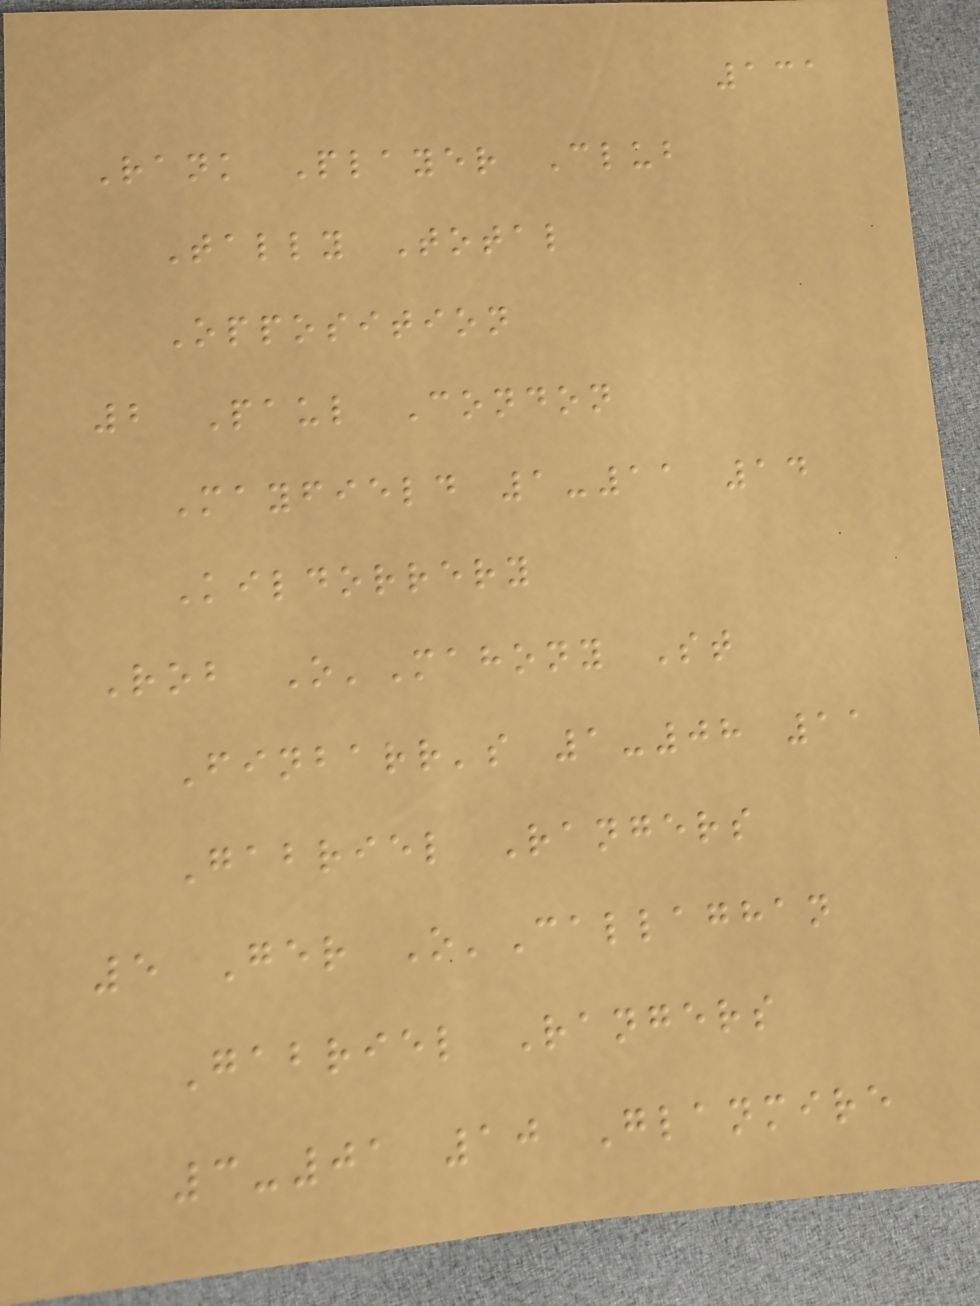131
Rank Player Club
Tally Total
Opposition
2 Paul Condon
Mayfield 1-11 14
Kildorrery
Rob O'Mahony St
Finbarr's 1-08 11
Gabriel Rangers
5 Ger O'Callaghan
Gabriel Rangers
3-01 10 Glanmire
